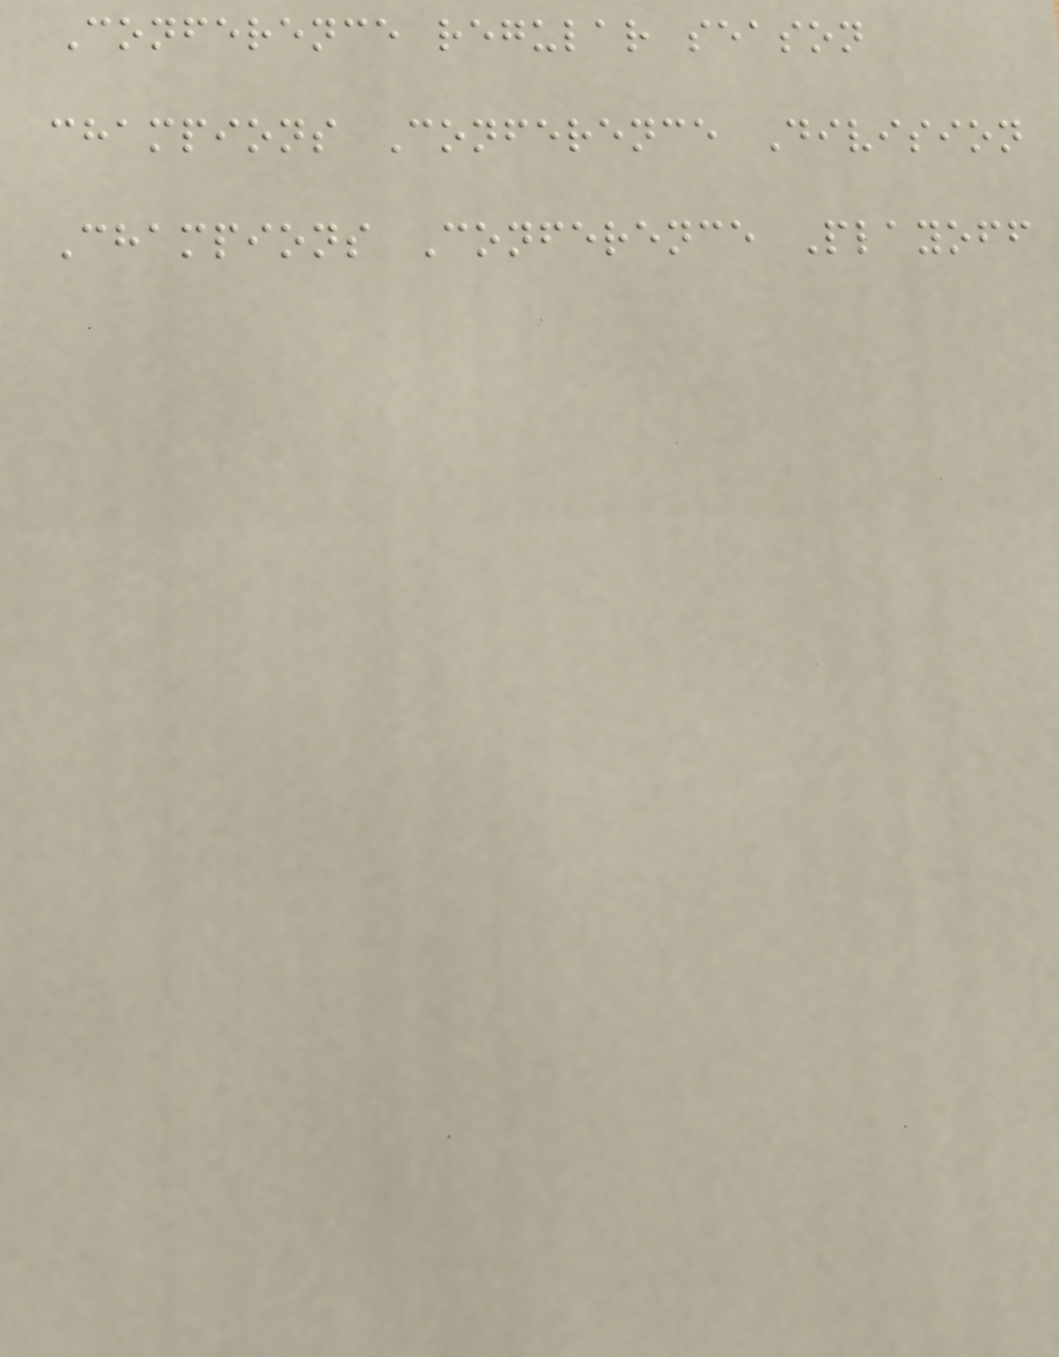Conference regular season
champions Conference Division
Champions Conference Playoff
